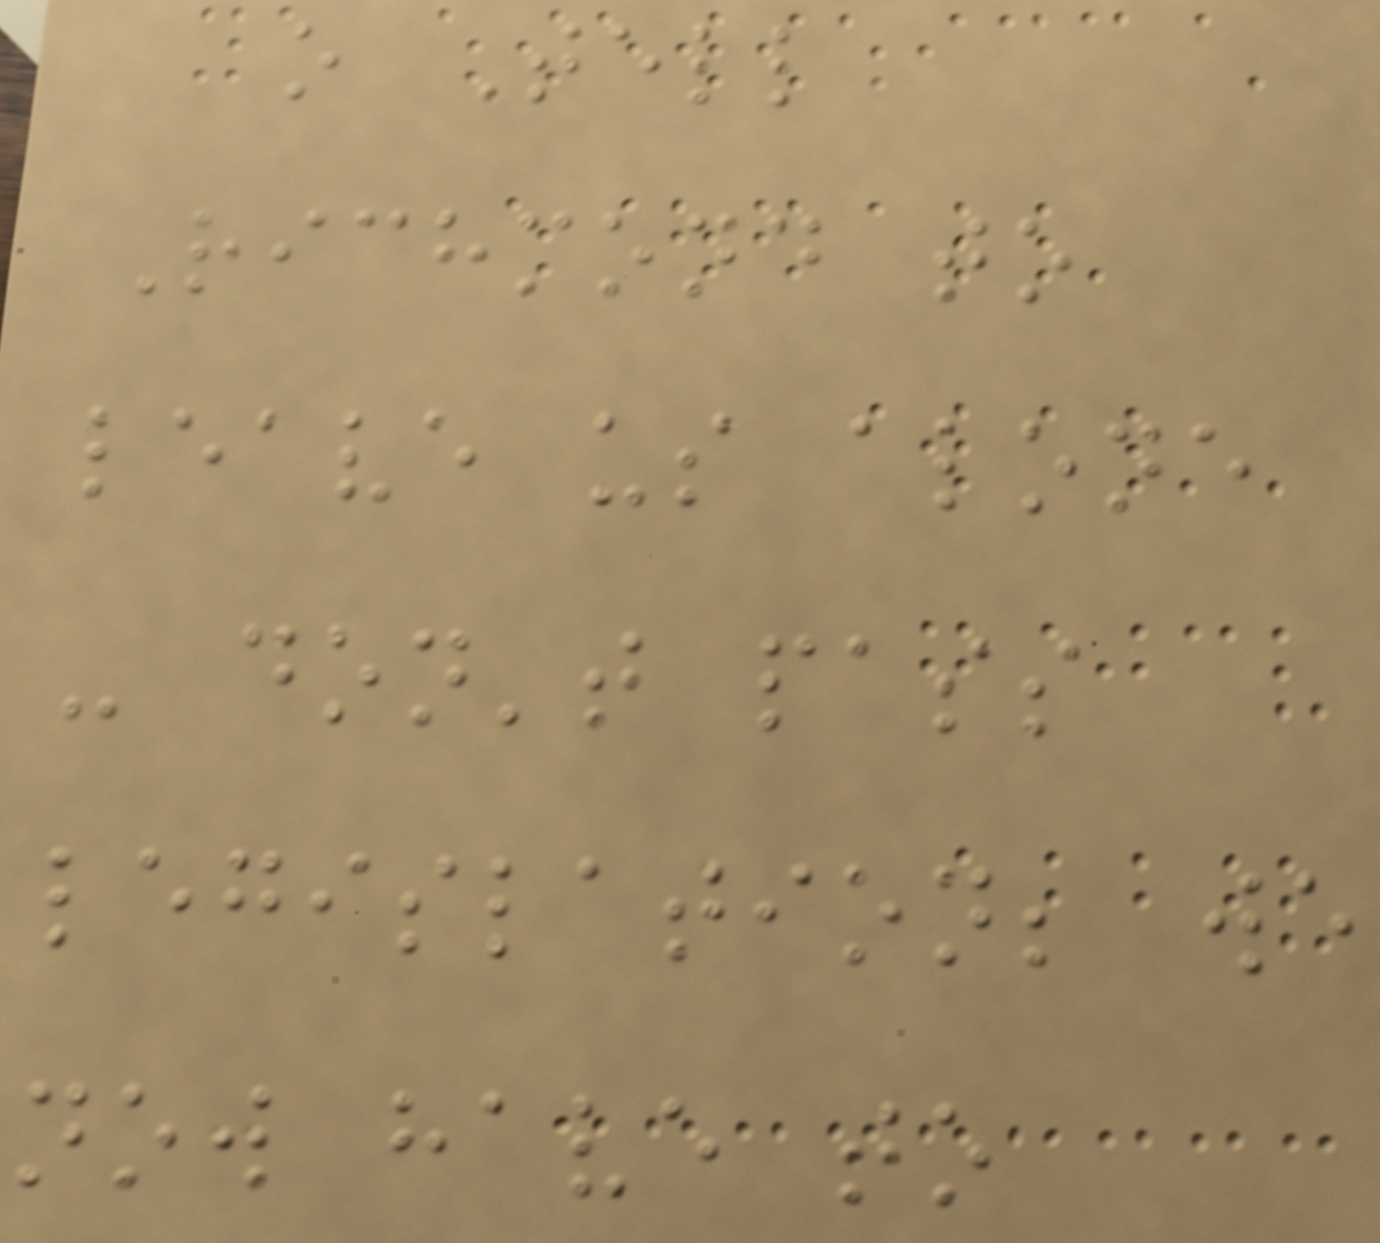o Tell
Richmond to
leave us alone
- don't pass
legislation; we
now have to
